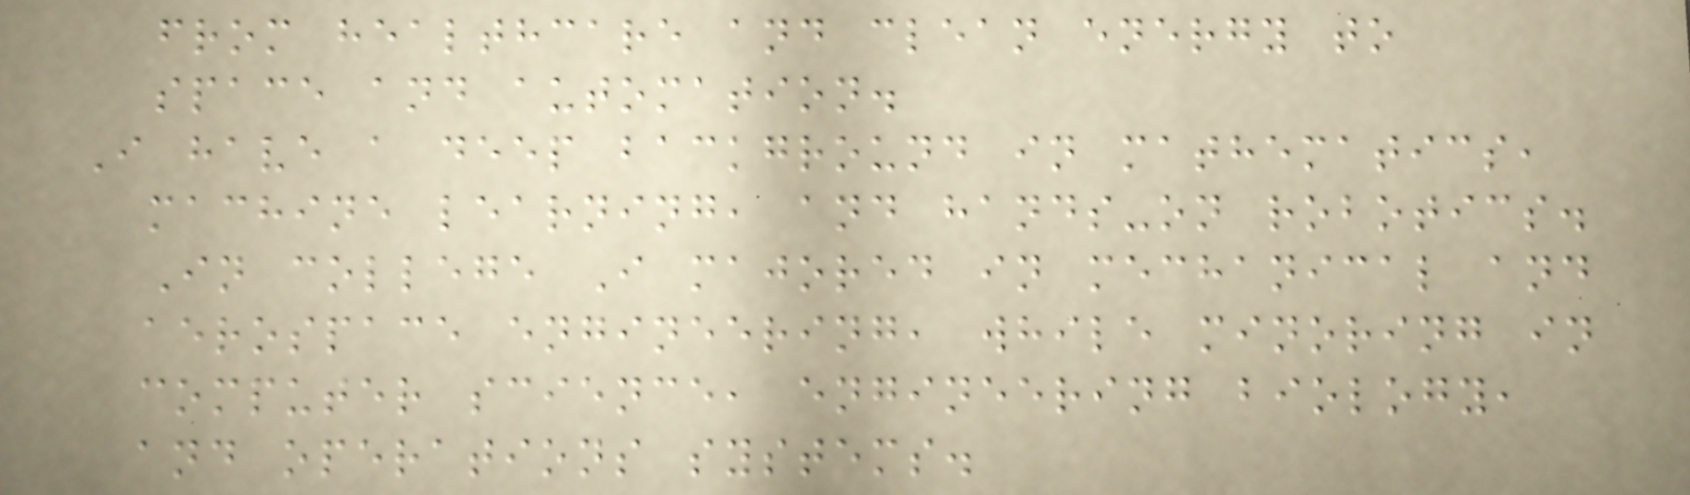from healthcare and clean energy to
space and automation.
I have a deep background in mathematics,
machine learning, and hands-on robotics.
In college I majored in mechanical and
aerospace engineering, while minoring in
computer science, engineering biology,
and operations systems.
